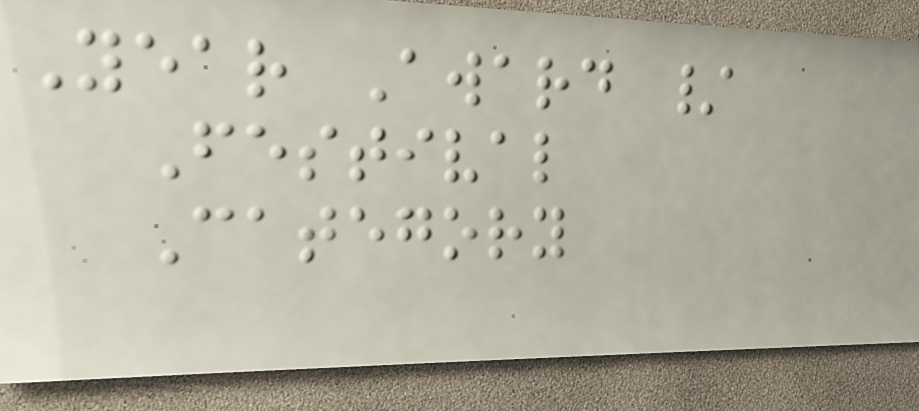Year Award /
Festival
Category
